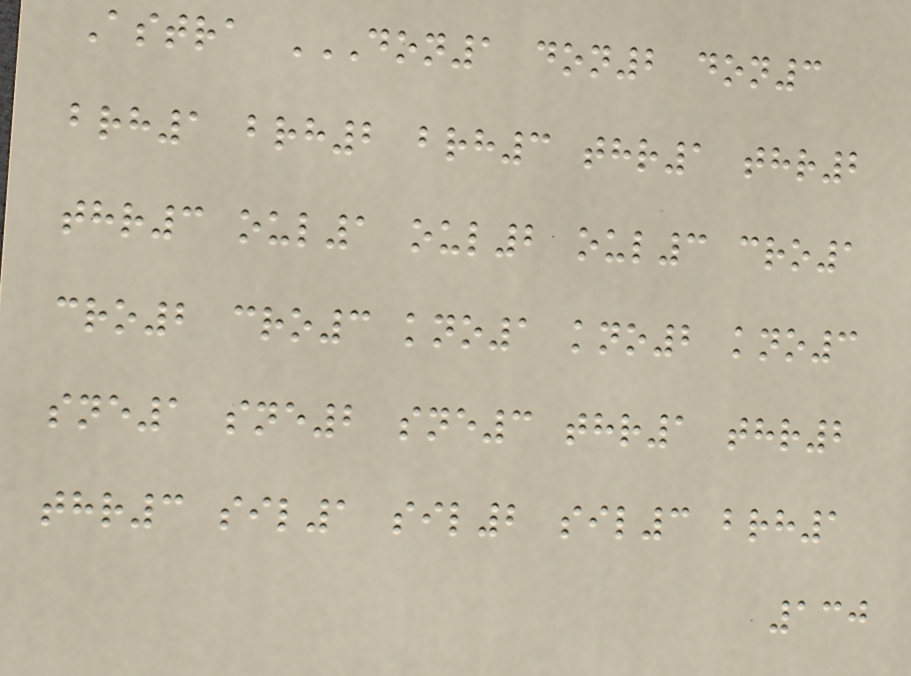Astra DON1 DON2 DON3
BRH1 BRH2 BRH3 THR1 THR2
THR3 OUL1 OUL2 OUL3 CRO1
CRO2 CRO3 KNO1 KNO2 KNO3
SNE1 SNE2 SNE3 THR1 THR2
THR3 SIL1 SIL2 SIL3 BRH1
130
